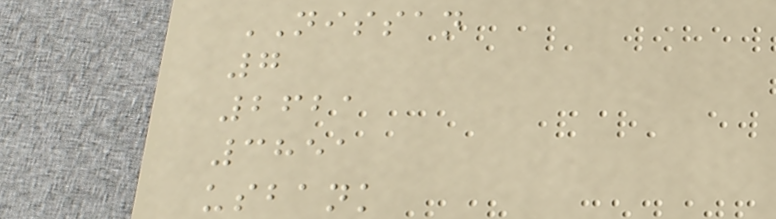NISSAN
7
2621
3851
usbank
